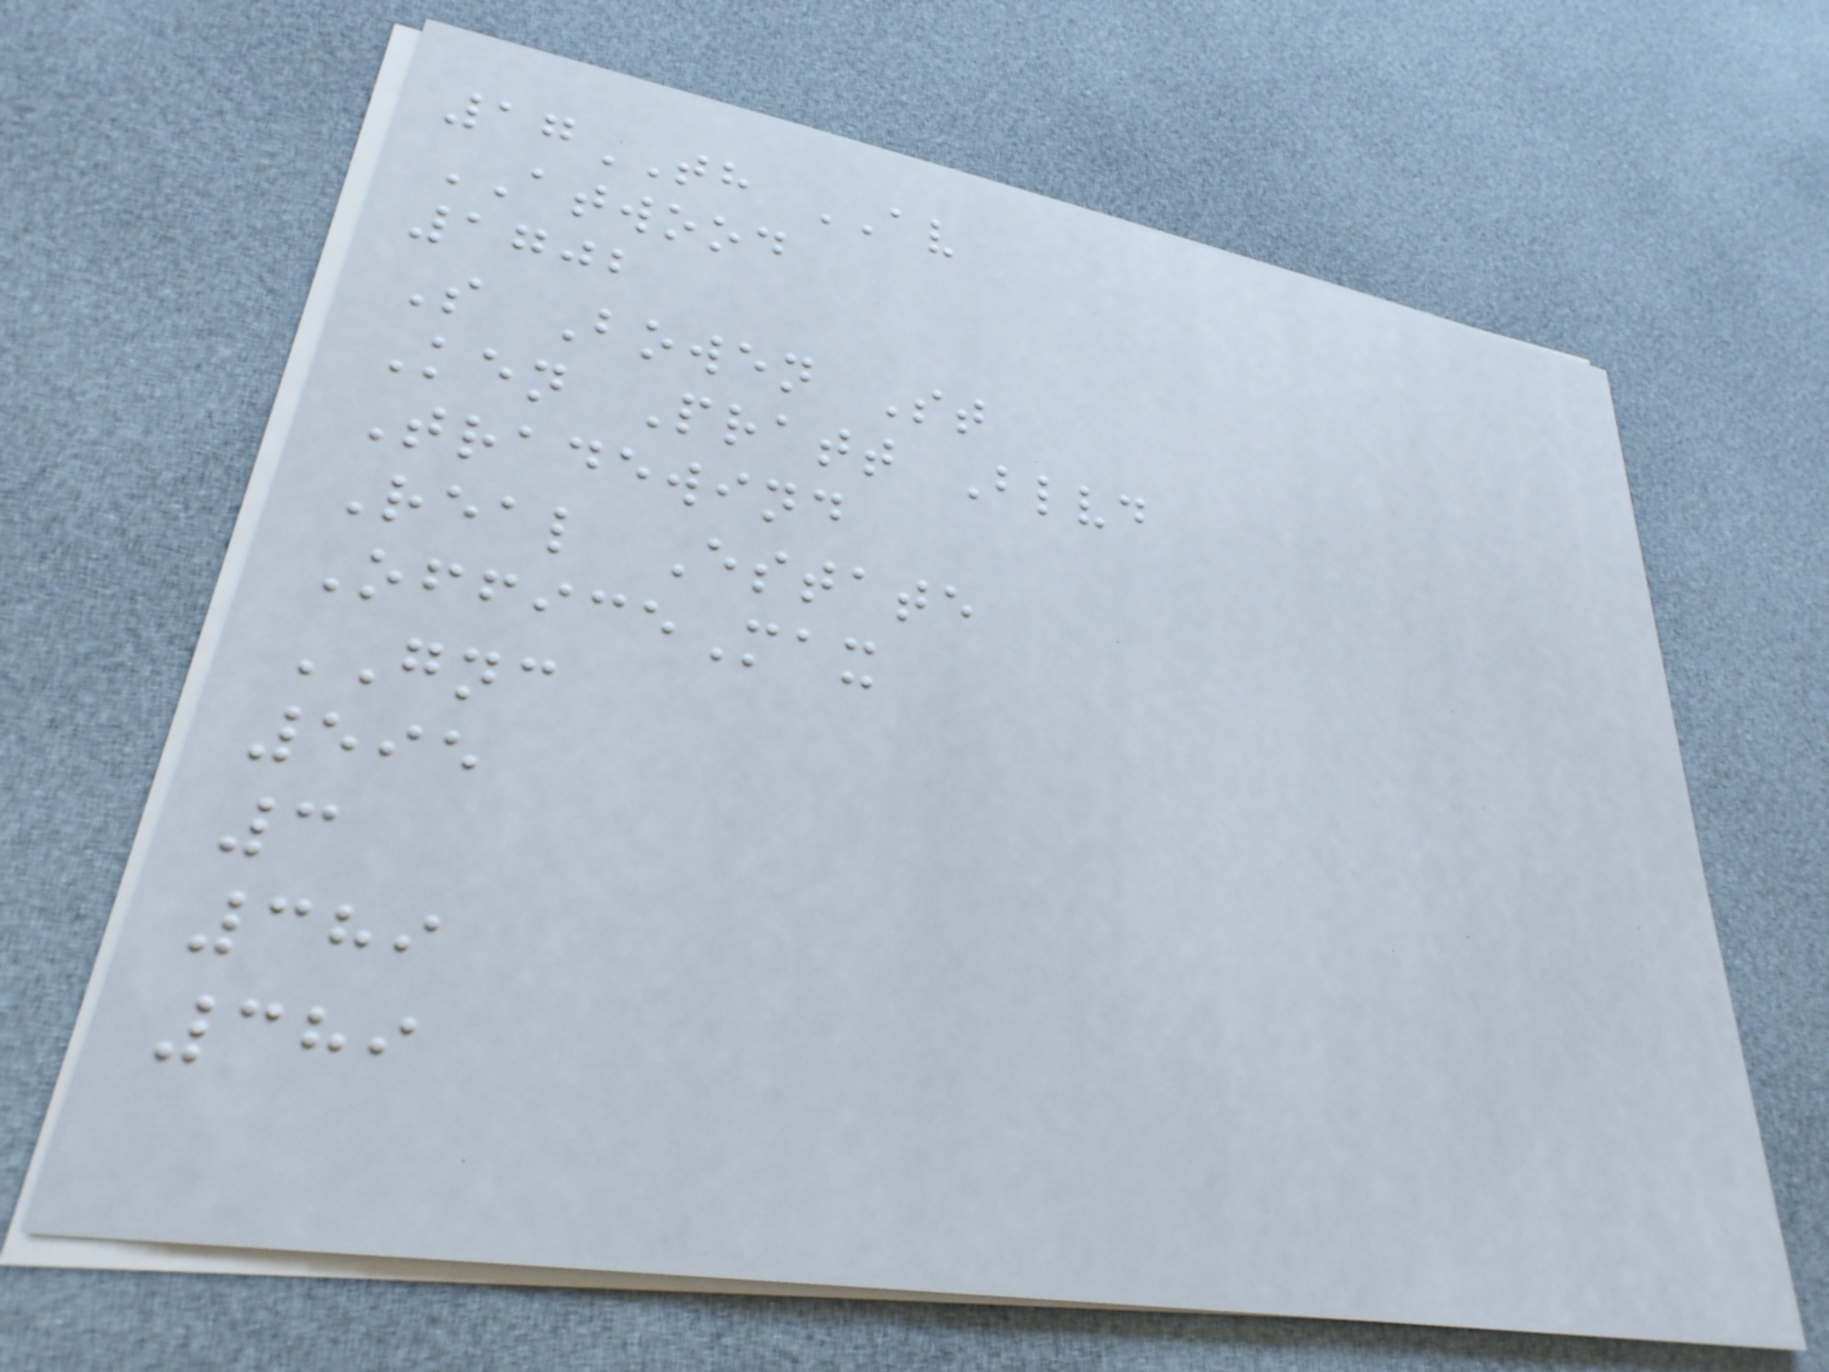17TH AV
ATWOOD
1702
S Bowen St
Ken Pratt Blvd
Tradewind
Real Estate
OfficeMax
GNC
595
3
389
389
